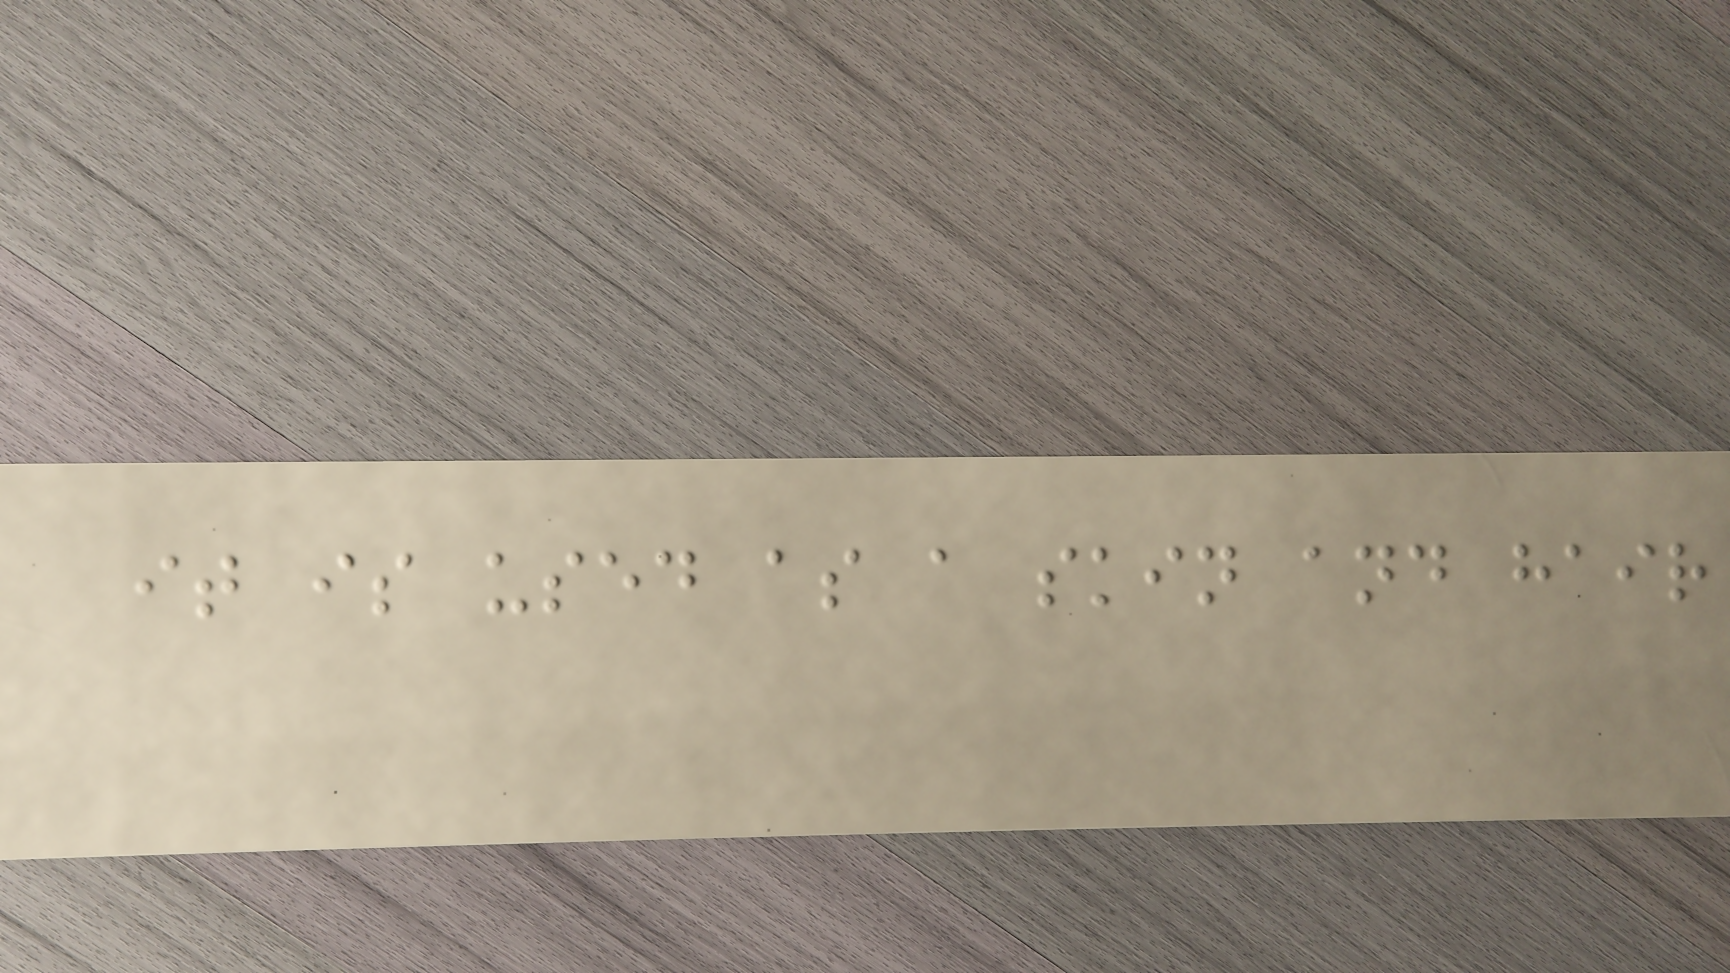it is used as a skin and hair
